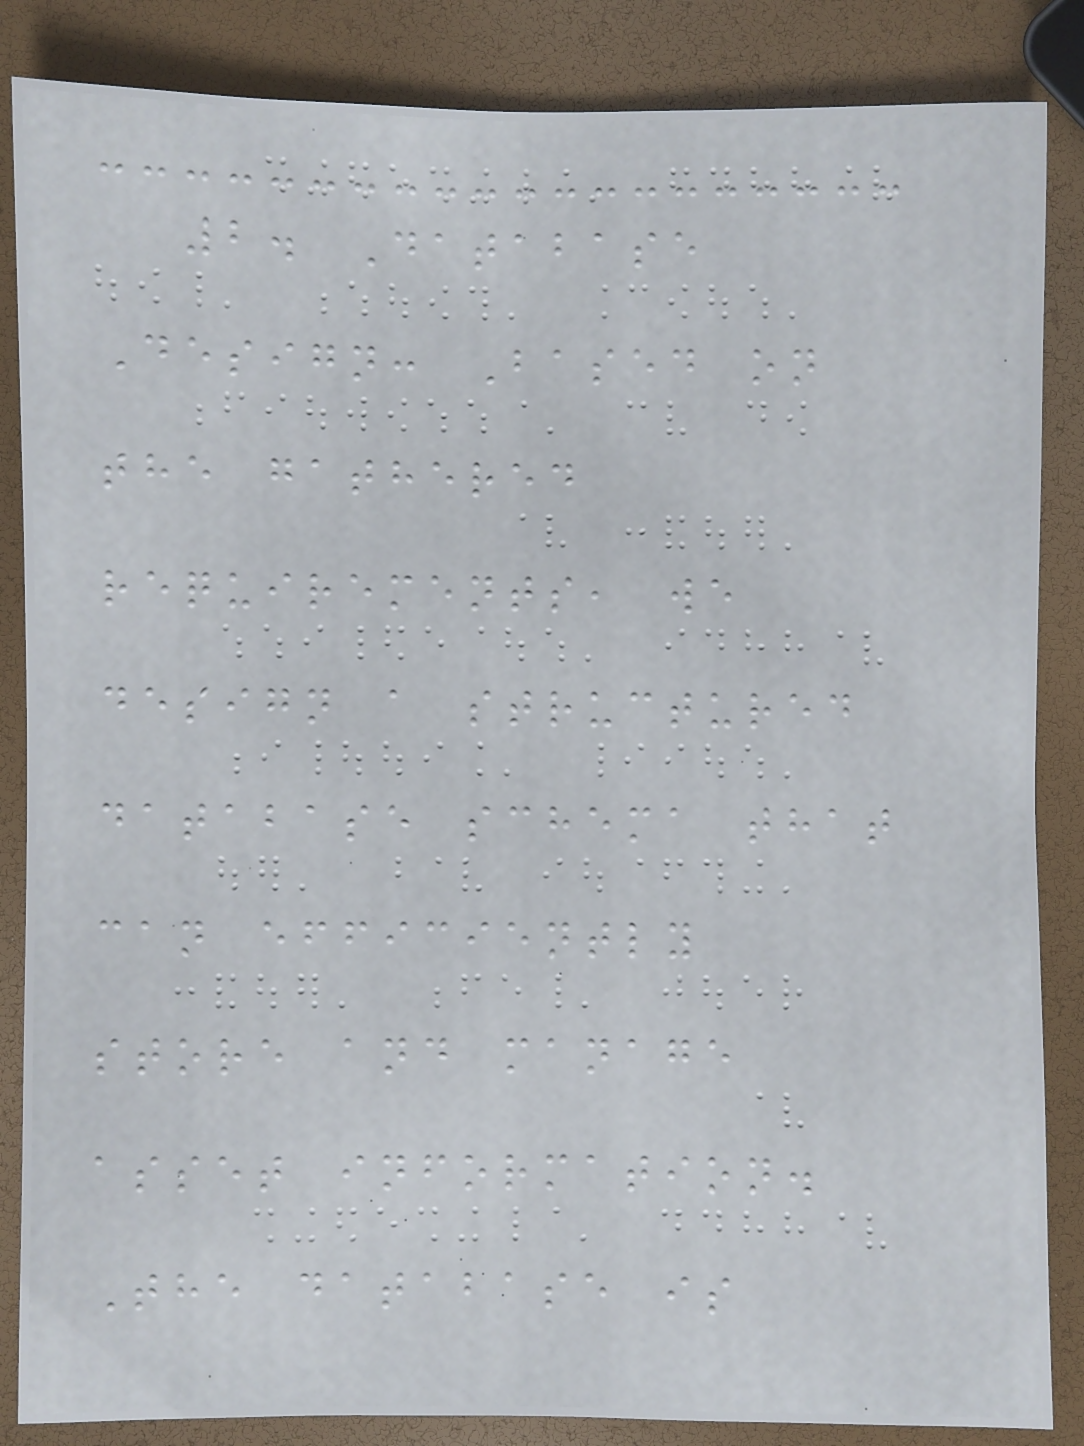2. Database
Design: Based on
the gathered
requirements, we
design a structured
database schema that
can efficiently
store and manage
asset information.
The database is
